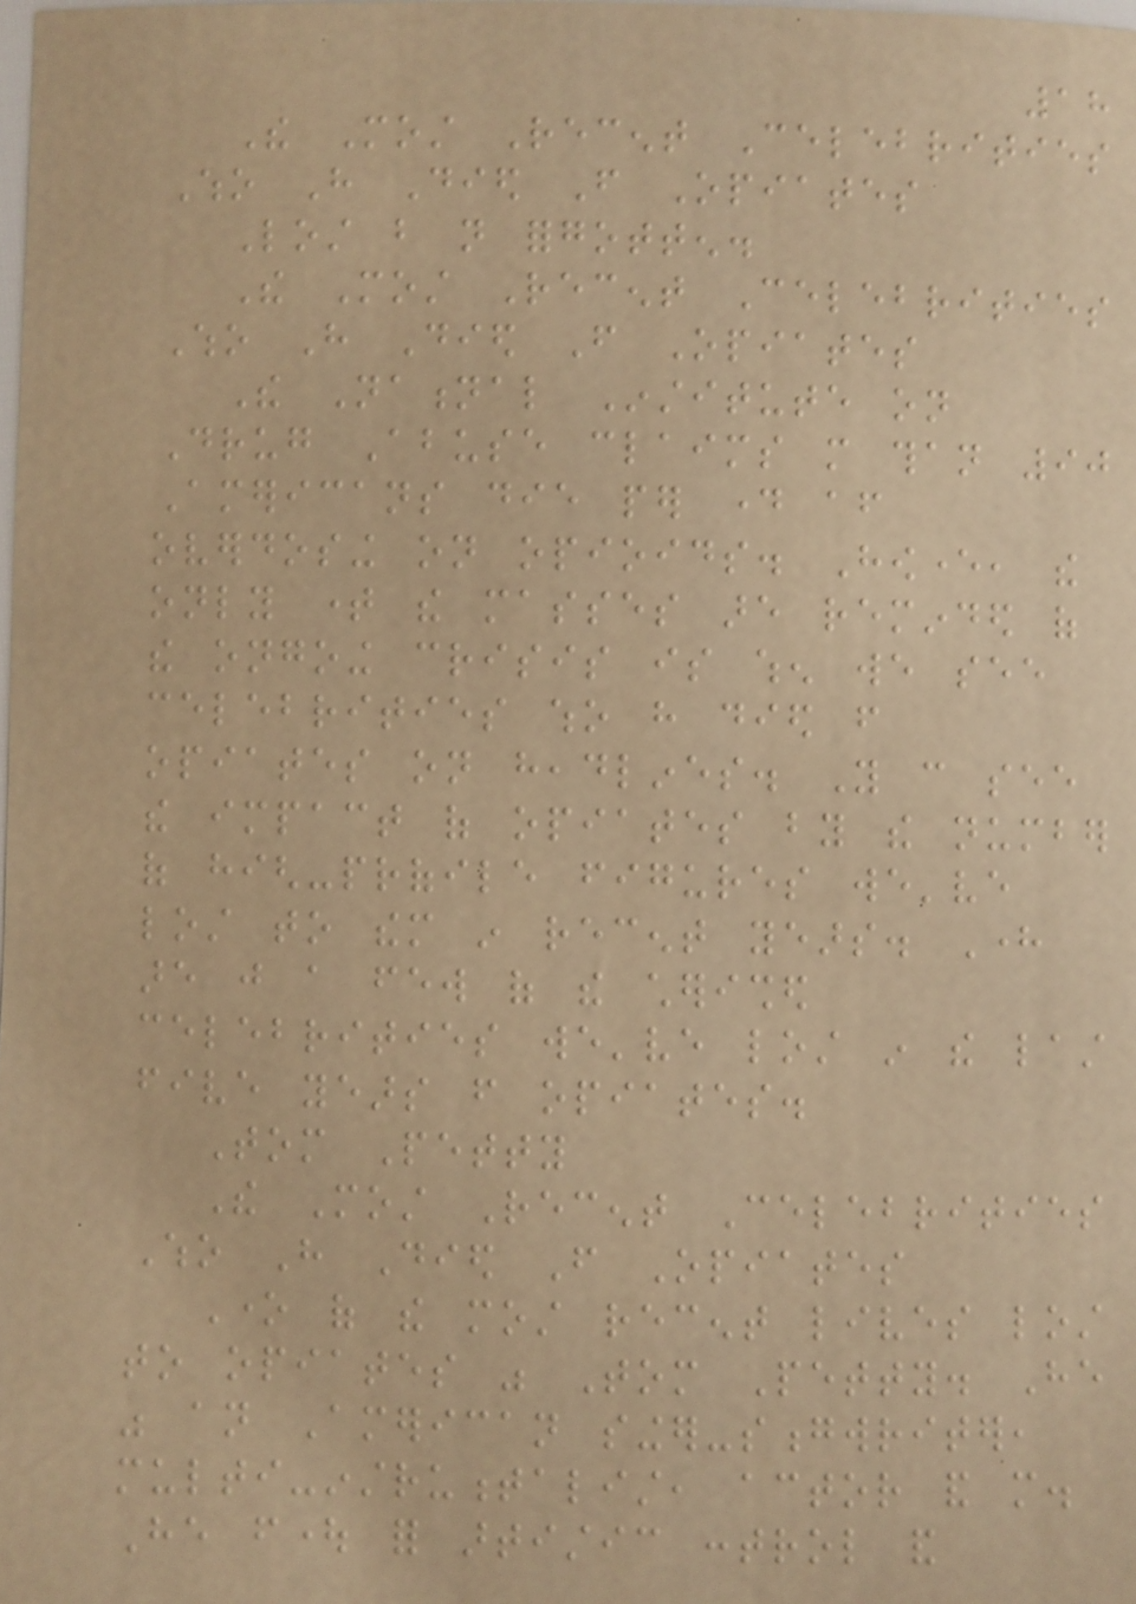18
The Most Recent Celebrities
Who Have Died From Opiates
Lost but not forgotten.
The Most Recent Celebrities
Who Have Died From Opiates
The National Institute on
Drug Abuse claims more than 90
Americans die per day after
overdosing on opioids. However, the
only time the masses are reminded of
the ongoing crisis is when we see
celebrities who have died from
opiates on headlines. You can see
the impact of opiates by the number
of high-profile figures we've
lost to them in recent years. Here
are just a few of the cherished
celebrities we've lost in the last
five years from opiates.
Tom Petty
The Most Recent Celebrities
Who Have Died From Opiates
One of the most recent lives lost
to opiates was Tom Petty. He
was an American singer-songwriter,
multi-instrumentalist, actor and more.
He fought for artistic control and
